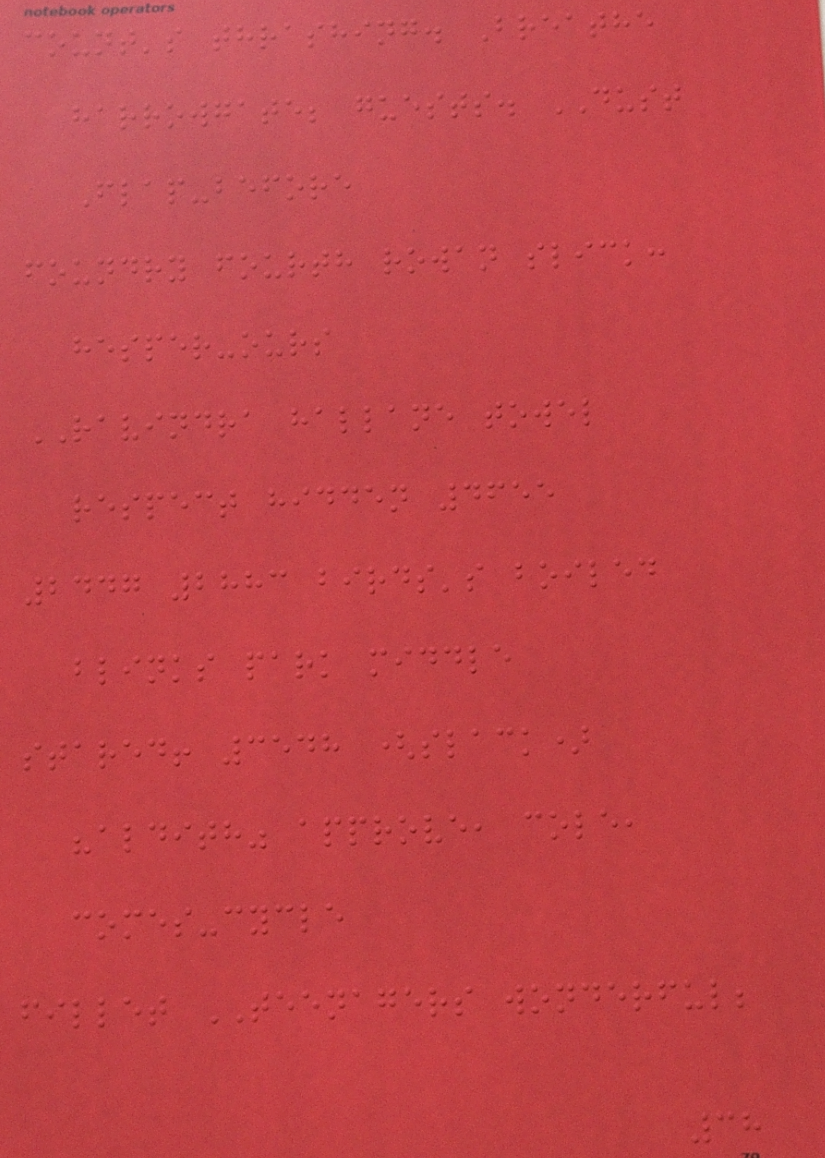count's thrashing. Breathe
harrowgate; guests. DUST
Flap-before
foundry fourth rowan slick:
hesper-ours
RAVINDRA hallane towel
respect hidden 4655
2447 2883 birds's boiled
blinks park middle
stared! 3548 (slack)
"aldith" approve, cole,
comes-cycle
fillet TEENAGERS wonderful;
38
